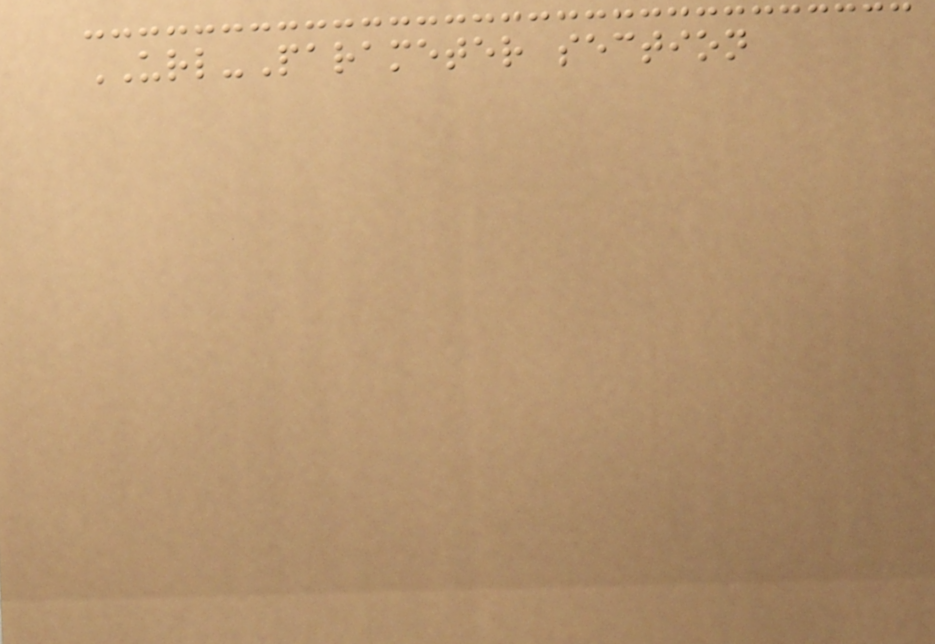URL-Parameter section
